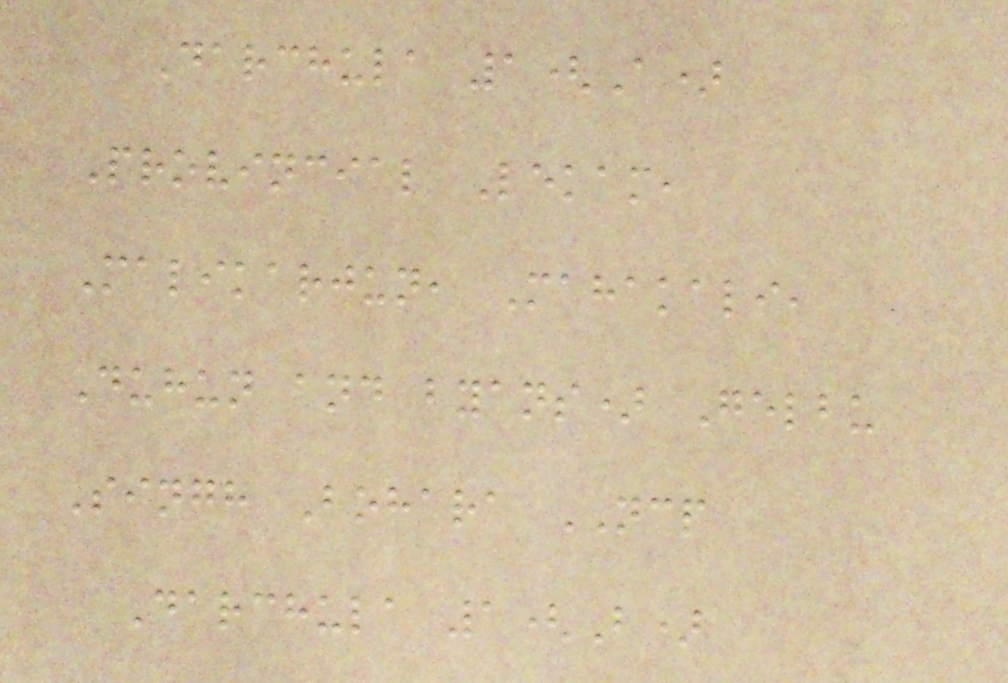Darchula 1(A)
Provincial Lekam,
Malikarjun, Mahakali,
Duhun and byans) Gelbu
Singh Bohara NCP
Darchula 1(B)
